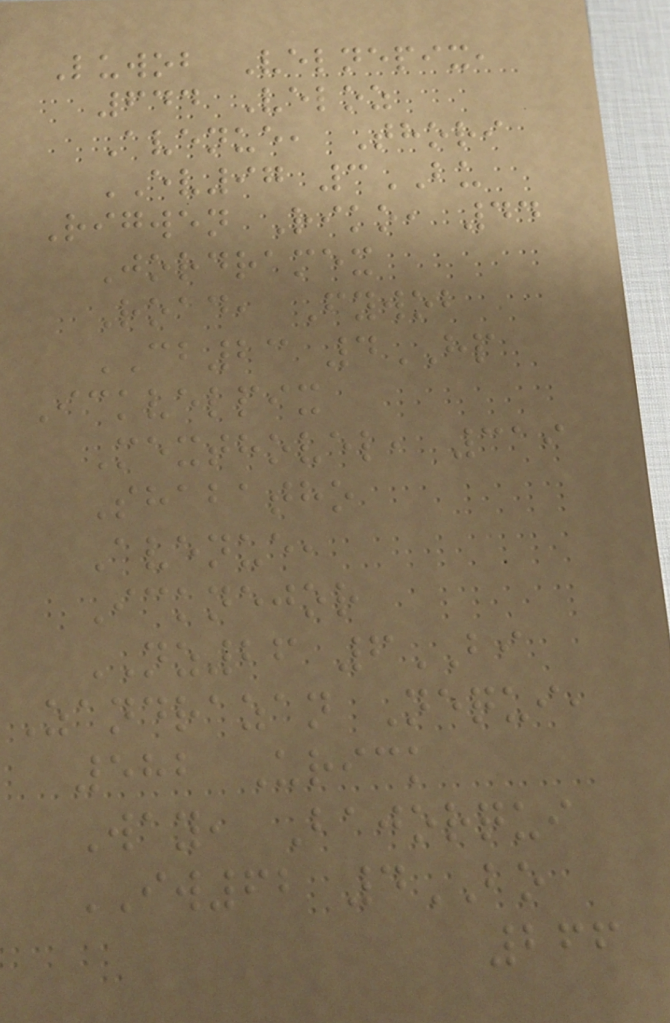Luwob Velnepix,
644 Veloz
Avenue, Thori
EV97 3BU
Rigwen Riko, 44
Jordramex
Road, Fywob
CB23 4HP
Ickvelpix
Mexthovel, 319
Shabatho
Avenue,
Icknejor
NZ26 6BI
Zandrazan Nequi,
582 Urick
Way, Bajorqui
IW62 4BO
266
